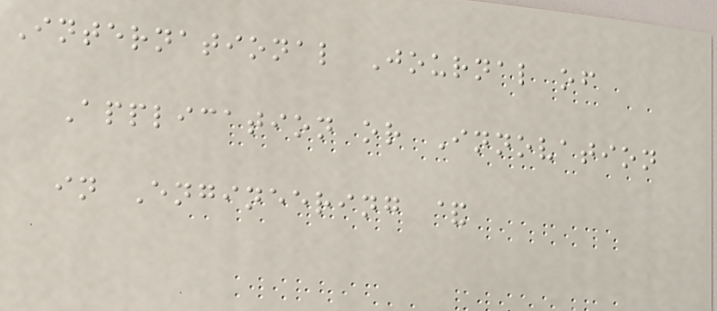International Journal of
Application or Innovation
in Engineering &
